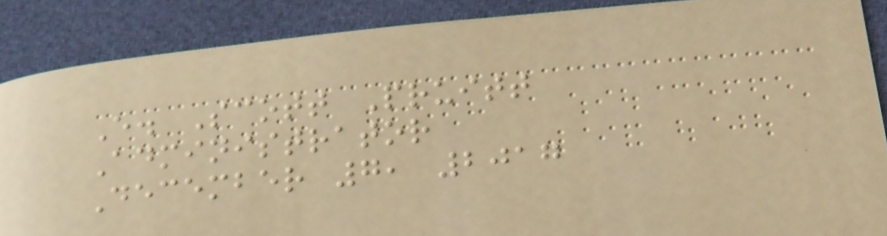E. Scott Pruitt
Administrator
December 7, 2017
